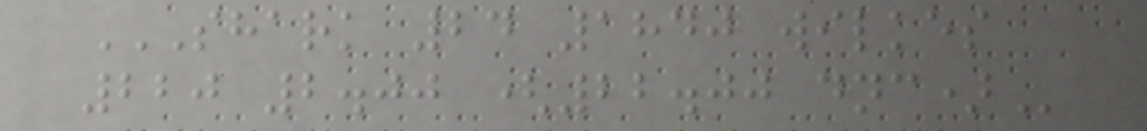SHARK 24 1840 WILKES
220 2.00 (22.00 DNC)
